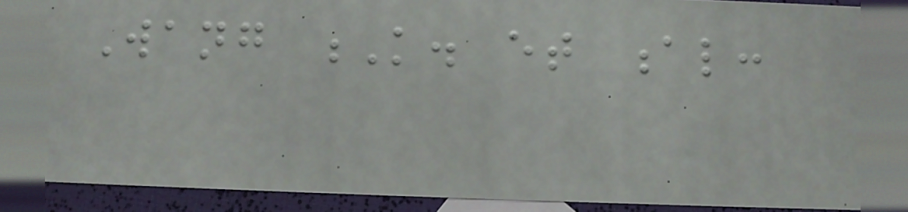Wang K. et al:
